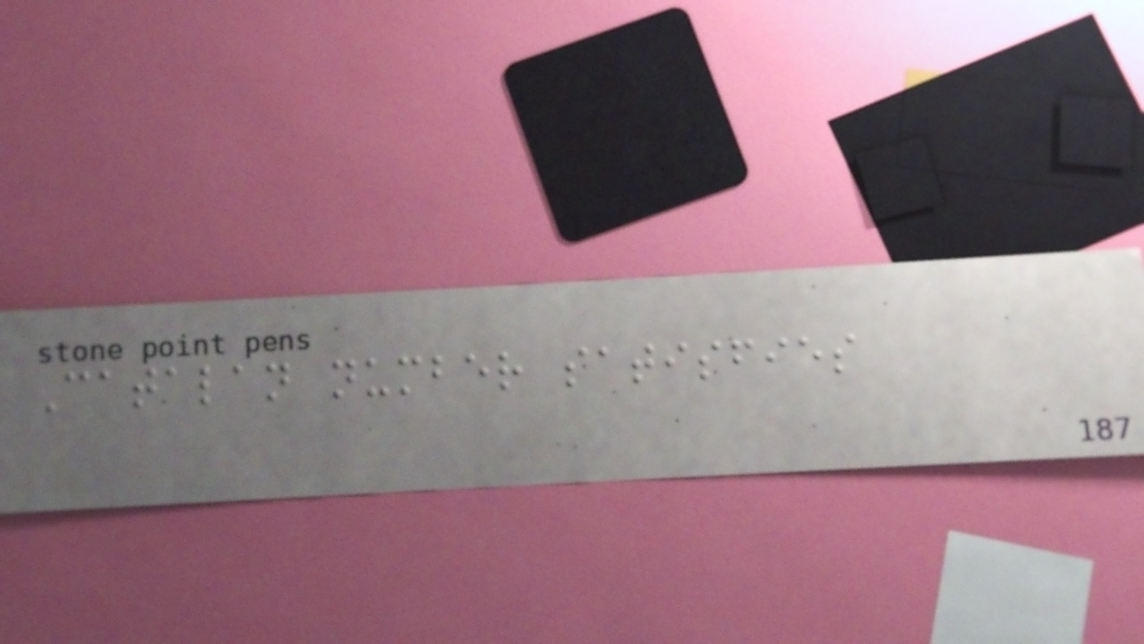Catalan number satisfies
